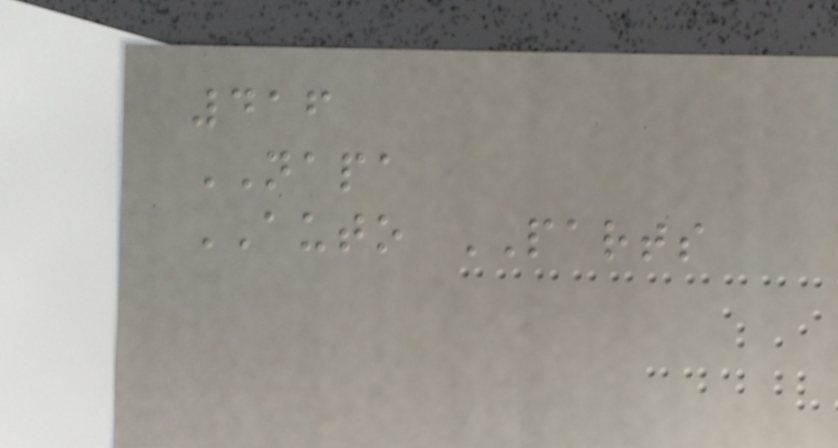416
NAPA
AUTO PARTS
